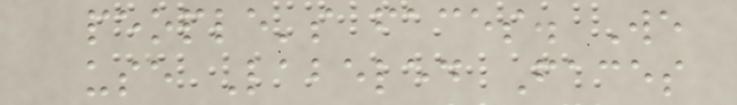people's faces. We
use Labeled Faces
